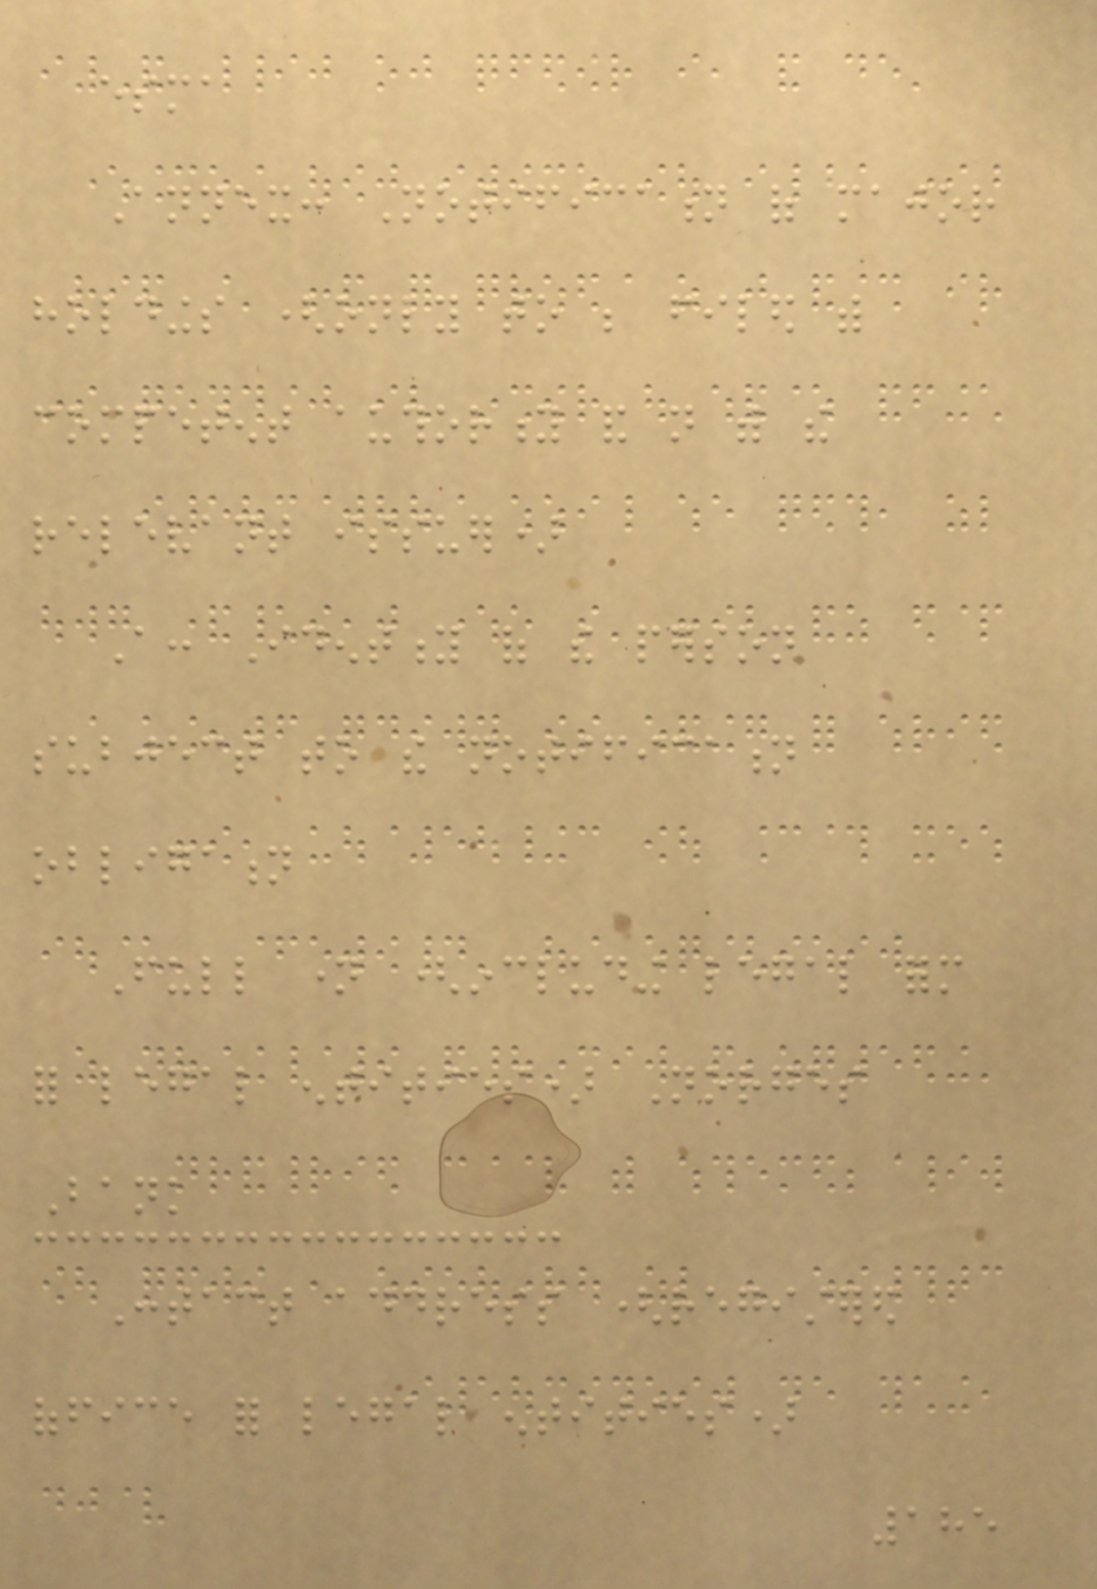esma
Annex: Notification of major
holdings (only to be filed with
competent authority and not with the
relevant issuer)
A: Identity of the person
subject to the notification
obligation
Full name (including legal form
for legal entities) Norges
Bank
Contact address (registered
office for legal entities)
185
